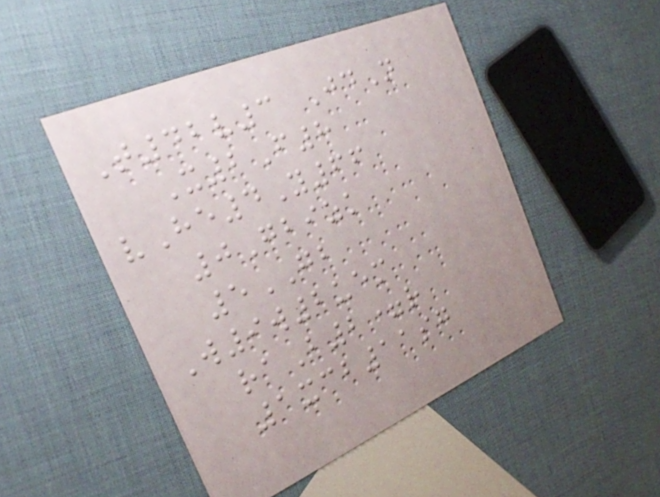T42v3 JdN
X2F8
vHe4Y66
0Gbizk
5GB
W9w2uem
raB2=r
1xcb11sg
